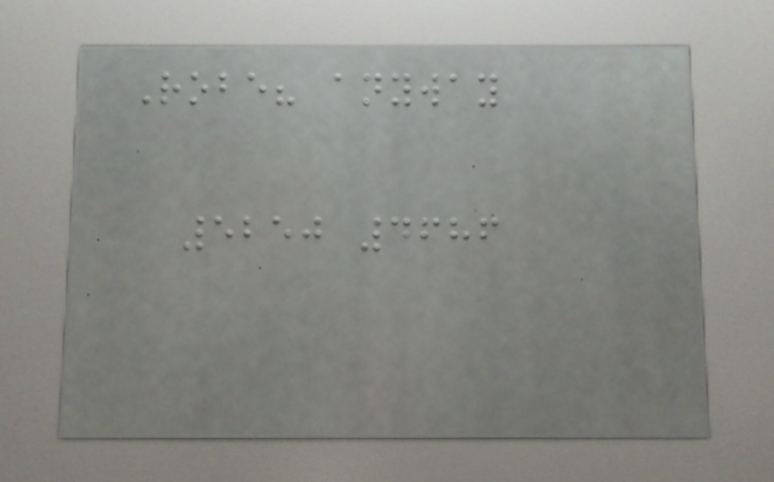Robe? anyway
5250 4686
